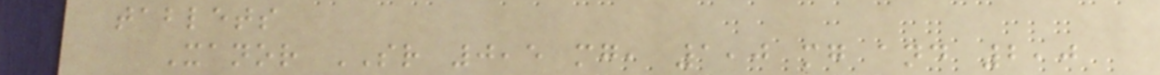tablets
Xanor SR 0,5 mg, 1,0 mg and 2,0
